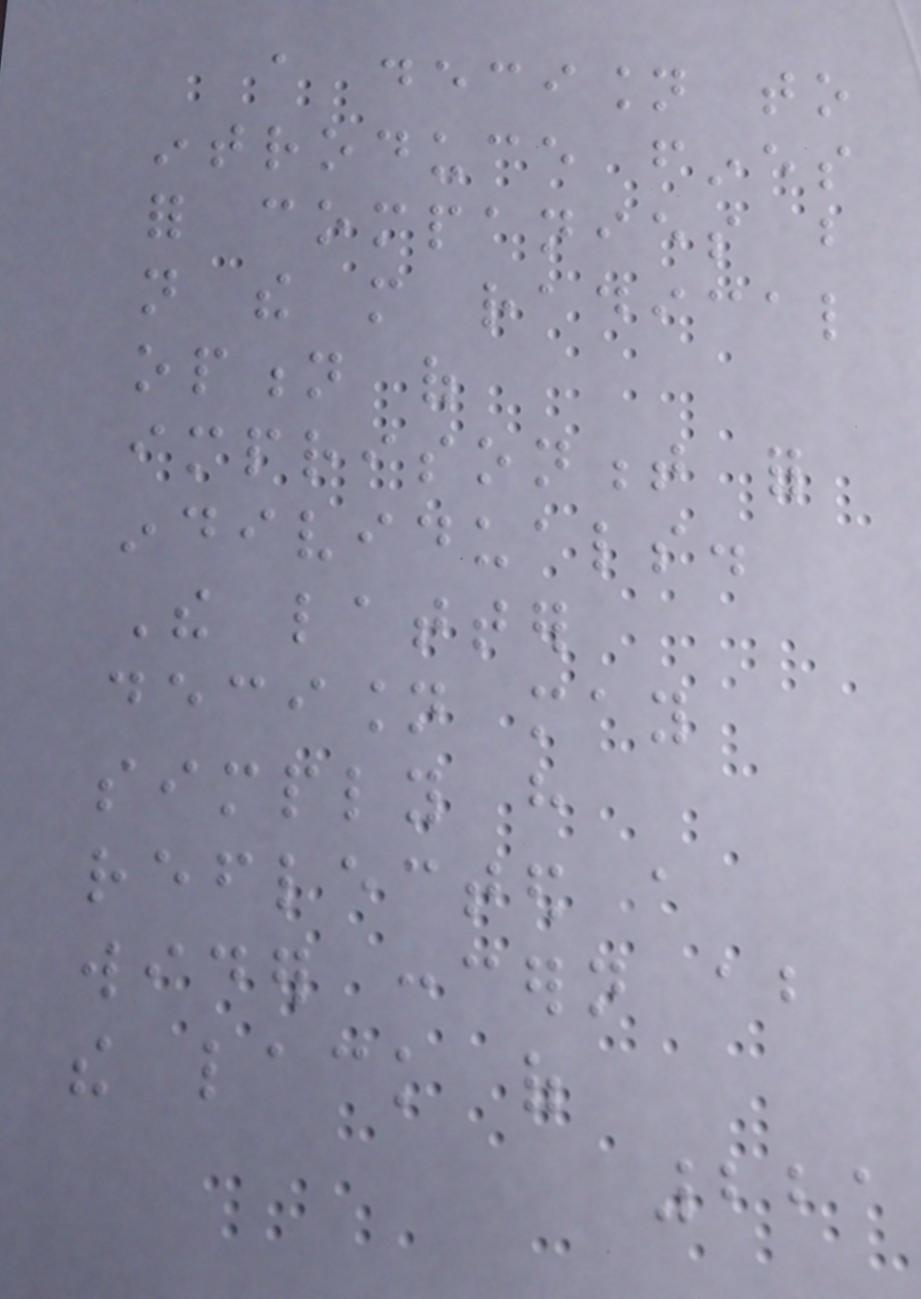a decision to
introduce fines
for companies but
not the more radical
option of
imprisonment for
individuals.
The latter
decision may
simply have
reflected a
wider concern about
the lack of
221
